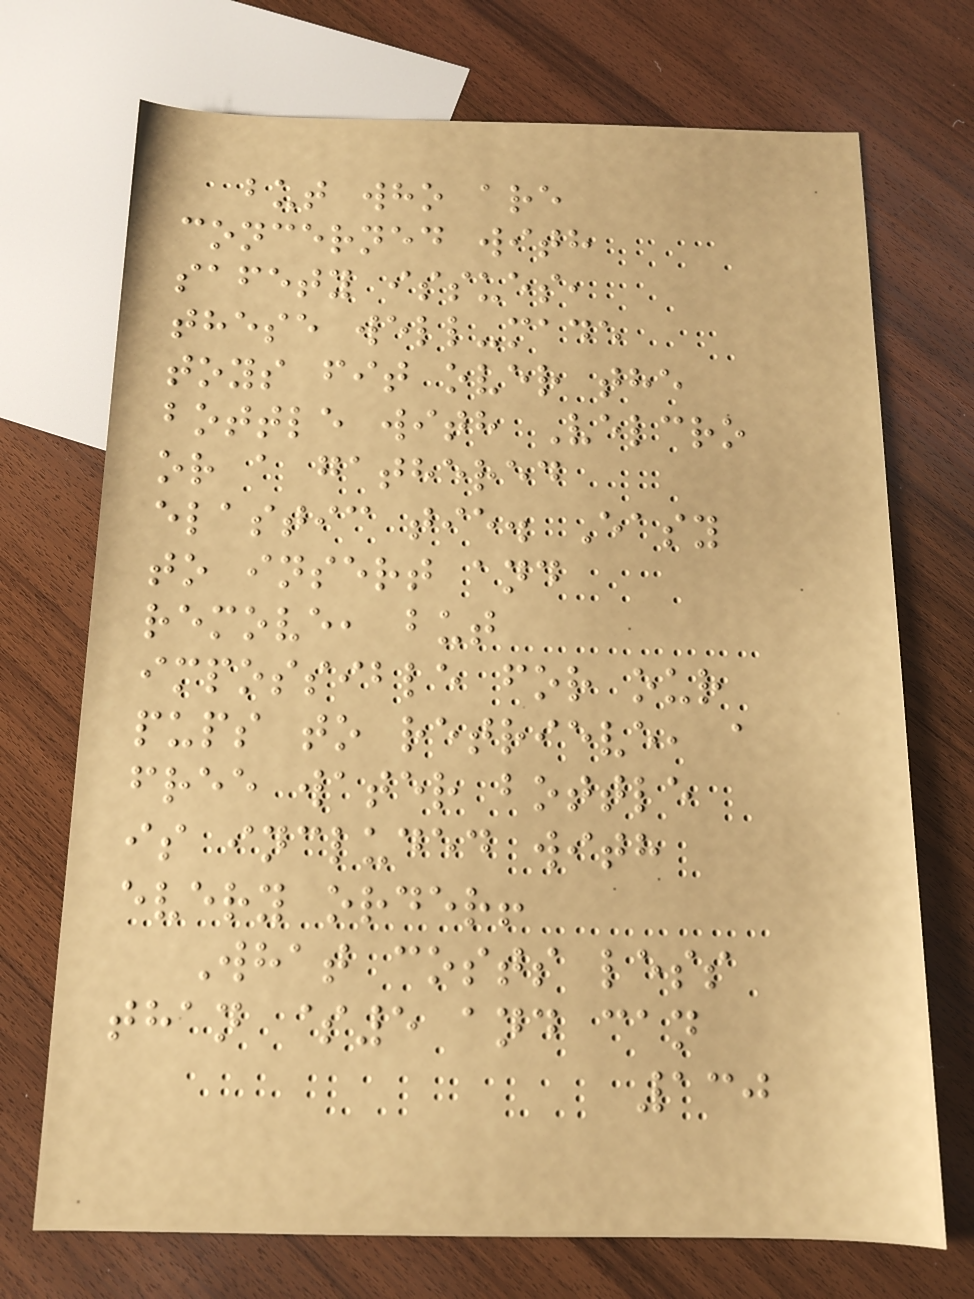but who are
concerned with
safety issues,
these well-made
toys fit over the
bottle with Velcro
or a gathered
elastic tie. Easy
to insert and
remove, but
impossible for our
pups to retrieve, a
free water bottle
is included with
every order!
What costs less
than $5 and can
130
